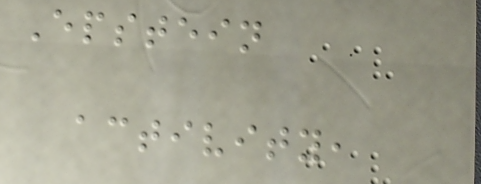Epstein
activity,
